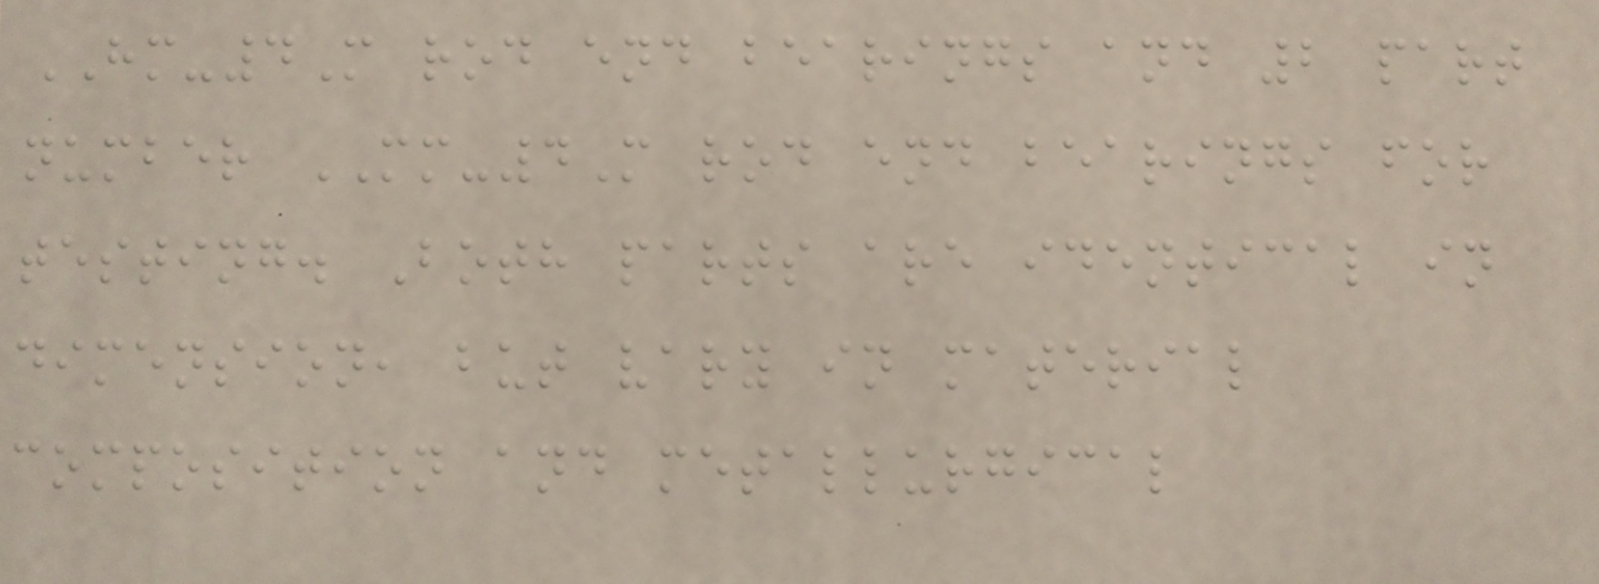HM-4M rod end bearings and 2 part
number MM-4M rod end bearings for
testing. Both parts are identical in
dimension, but vary in material
composition and metallurgical
